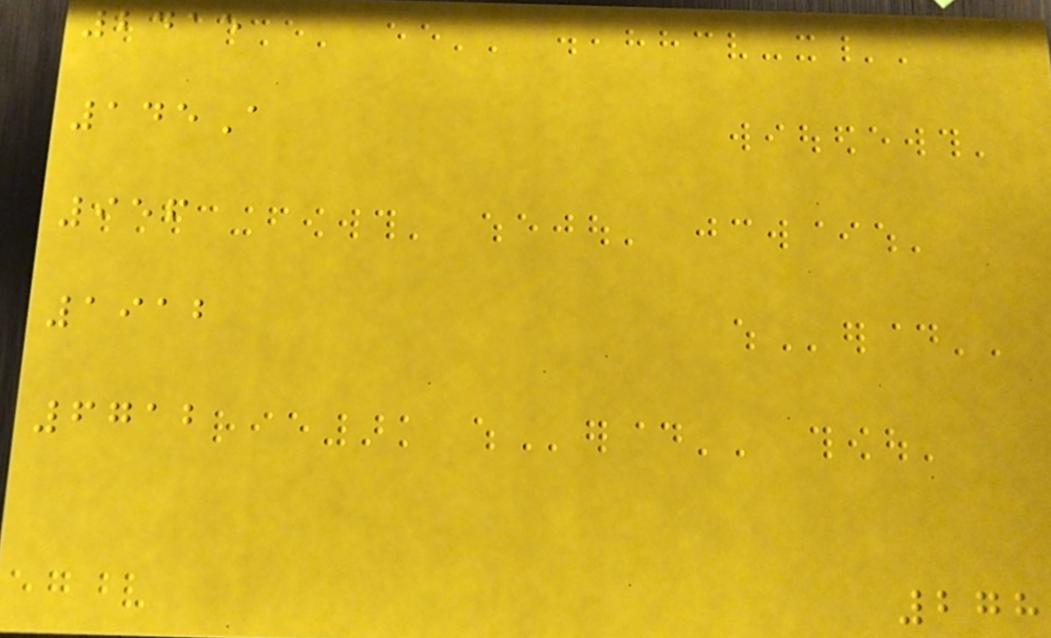2415
145A
956
1912
6712
278
